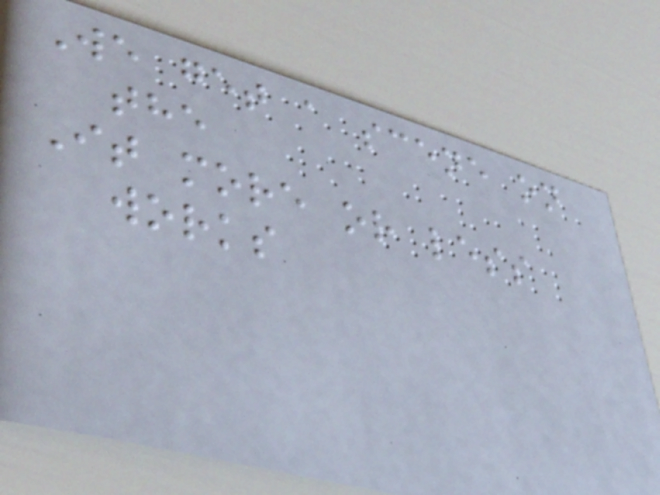We get a scene on
the
It more or less
works
